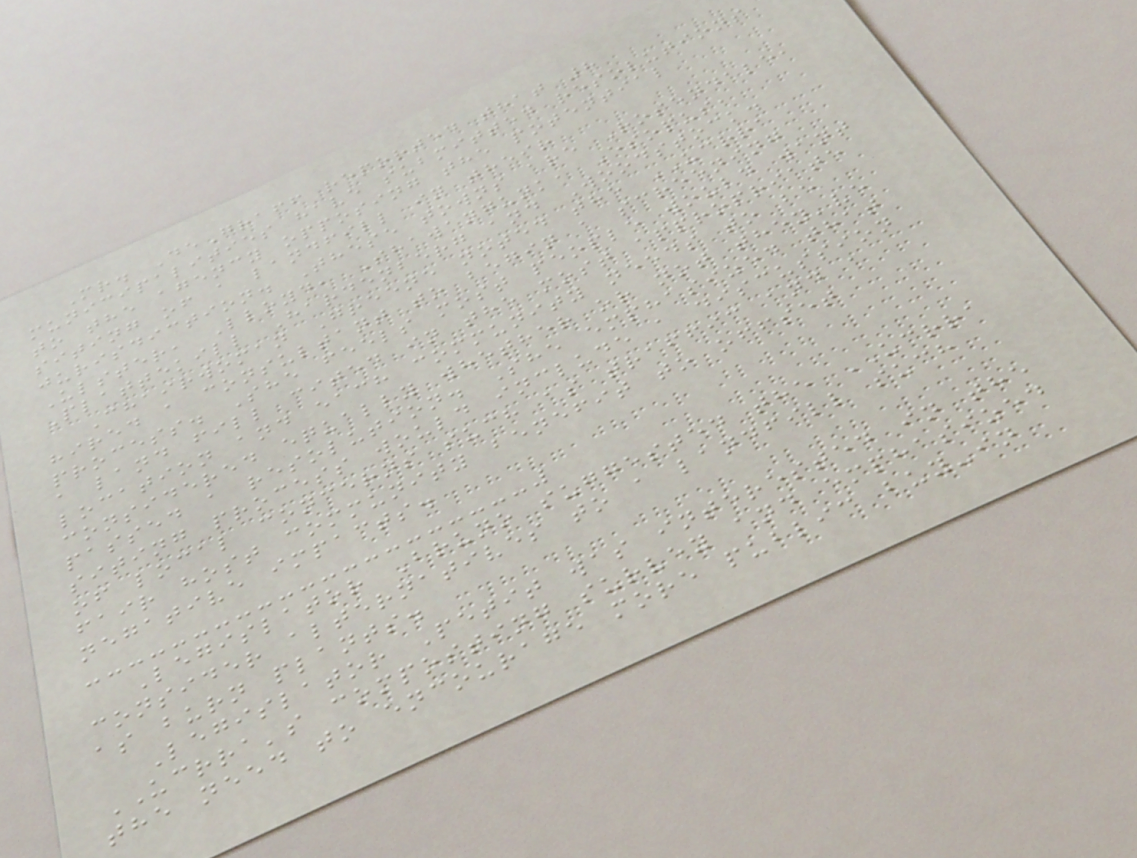Mr. DeGraff reported that 8
municipalities have submitted resolutions
to the agency opposing the potential
siting of a landfill in their
jurisdiction. These towns are Rosendale,
Ulster, Lloyd, Shawangunk, Esopus,
Plattekill Hardenberg and Woodstock.
Chairwoman Greene noted the UCRRA
hired a consultant to begin a screening
process. She feels most people would want
a land fill cited in the most appropriate
location and each community needs to be
considered equally whether or not they've
passed a resolution. She emphasized that
siting process would include a discussion
of local concerns such as traffic and a
fair host community benefit to offset
negative impacts.
Legislator Bruno suggested the UCRRA
consider alternatives to a landfill such
as burn plants.
Legislator Petit was interested in the
UCRRA's composting survey and emphasized
the need to encourage more public buy-in
